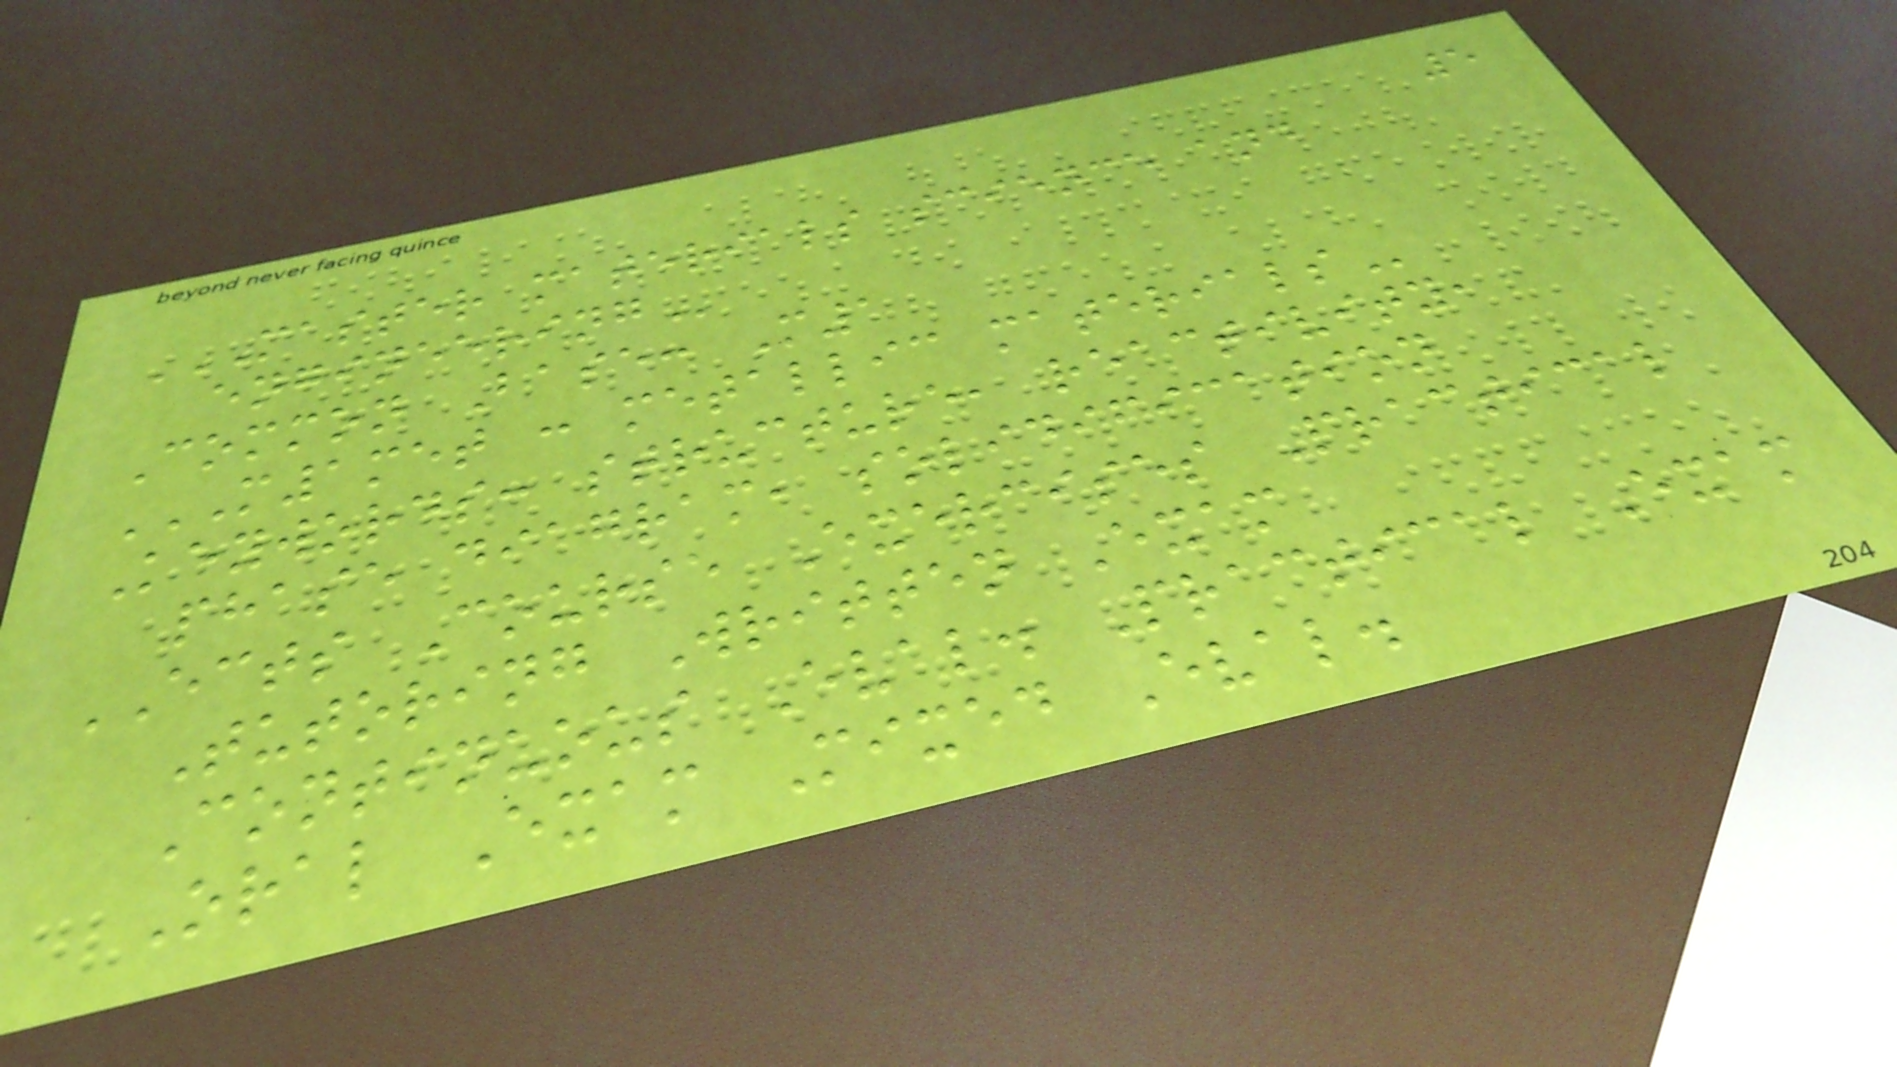5
MASTER MATERIALS SCIENCE AND
ENGINEERING
Common Base: M1
M1MET : METALLIC MATERIALS
Keywords: structure, reactivity,
phase diagram, solidification
ECTS Course Exercises Practical
Tutoring Written Exam
Continuous Eval. Practical Exam
Oral Exam Mixed Eval.
